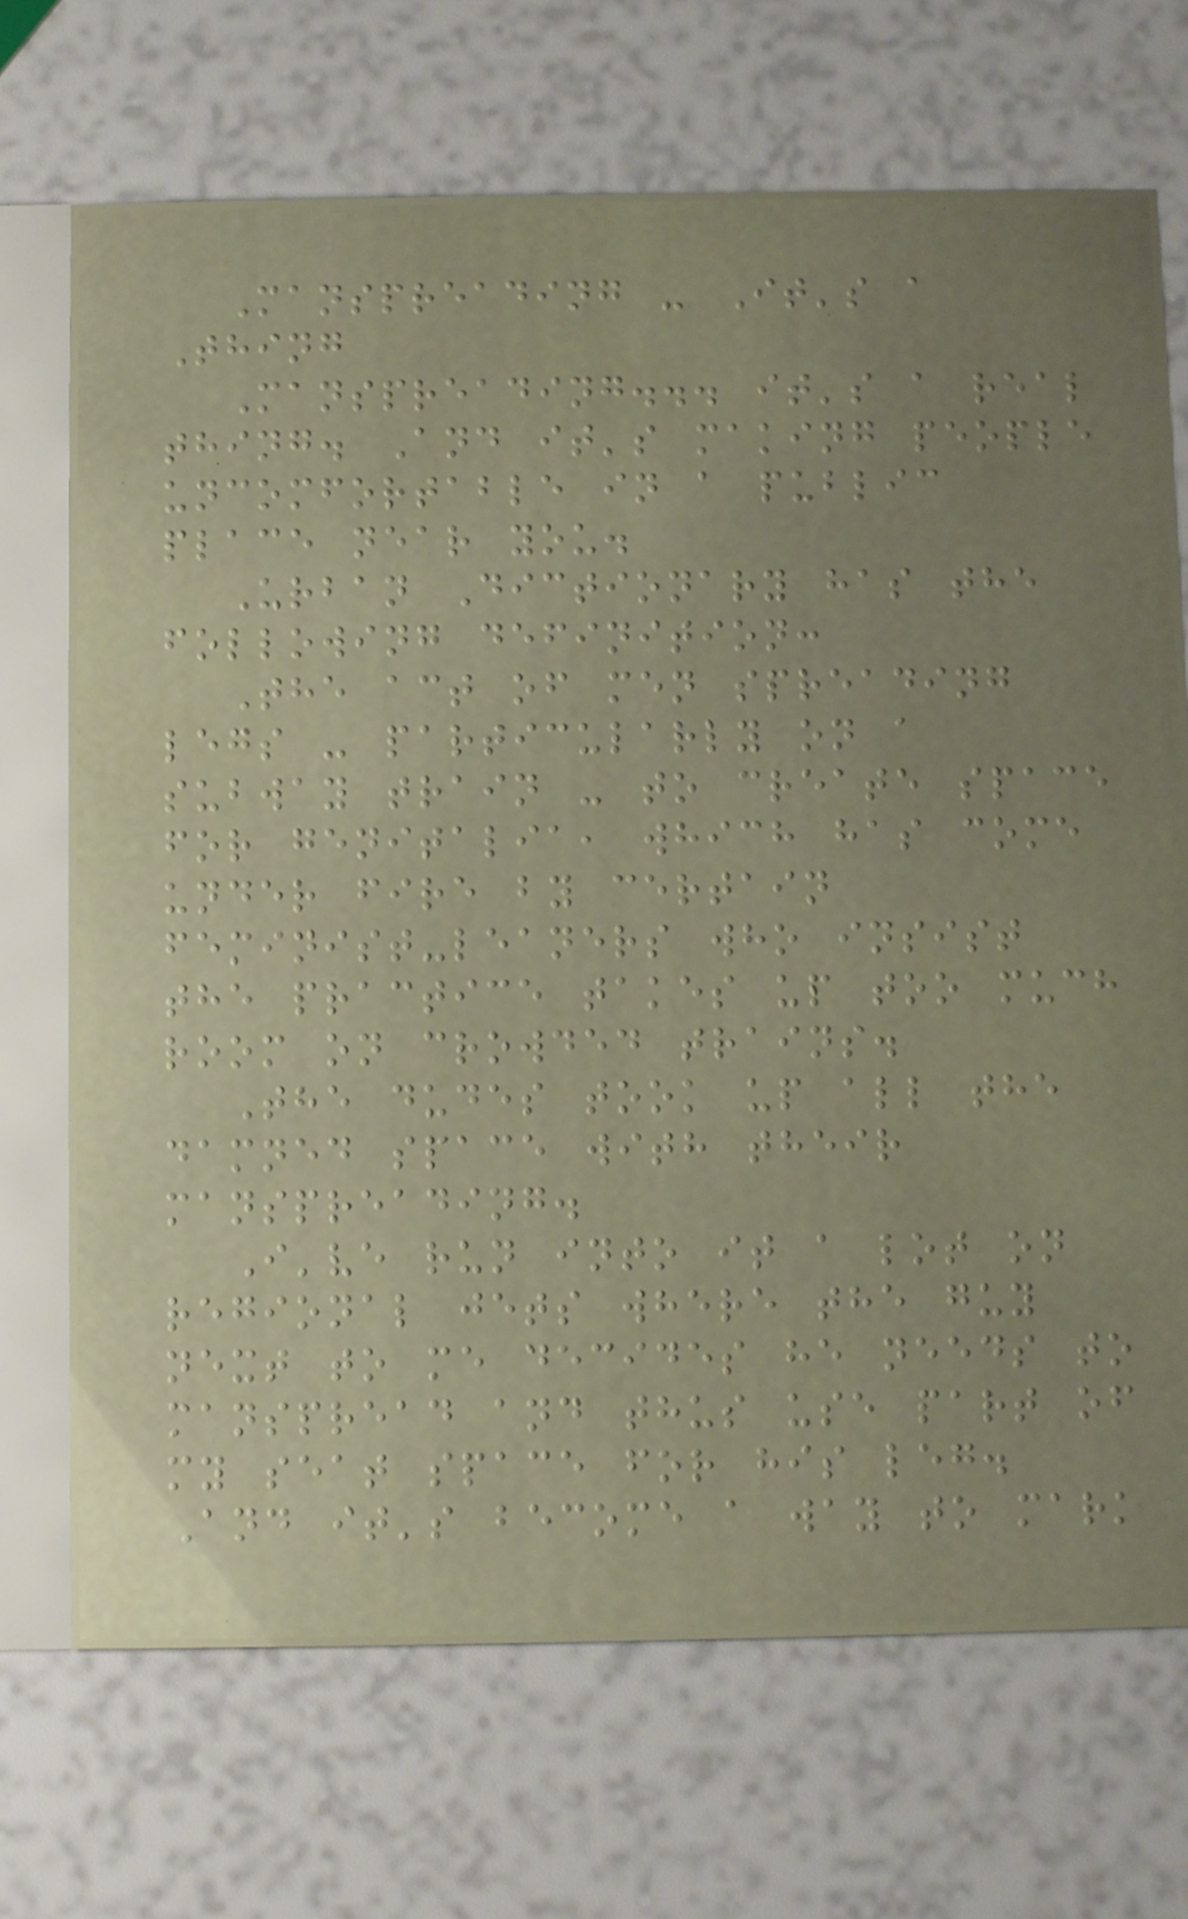Manspreading - It's a
Thing
Manspreading... it's a real
thing. And it's making people
uncomfortable in a public
place near you.
Urban Dictionary has the
following definition:
The act of men spreading
legs - particularly on a
subway train - to create space
for genitalia, which has come
under fire by certain
feminist-leaners who insist
the practice takes up too much
room on crowded trains.
The dudes took up all the
damned space with their
manspreading.
I've run into it a lot on
regional jets where the guy
next to me decides he needs to
manspread and thus use part of
my seat space for his leg.
And it's become a way to mark
